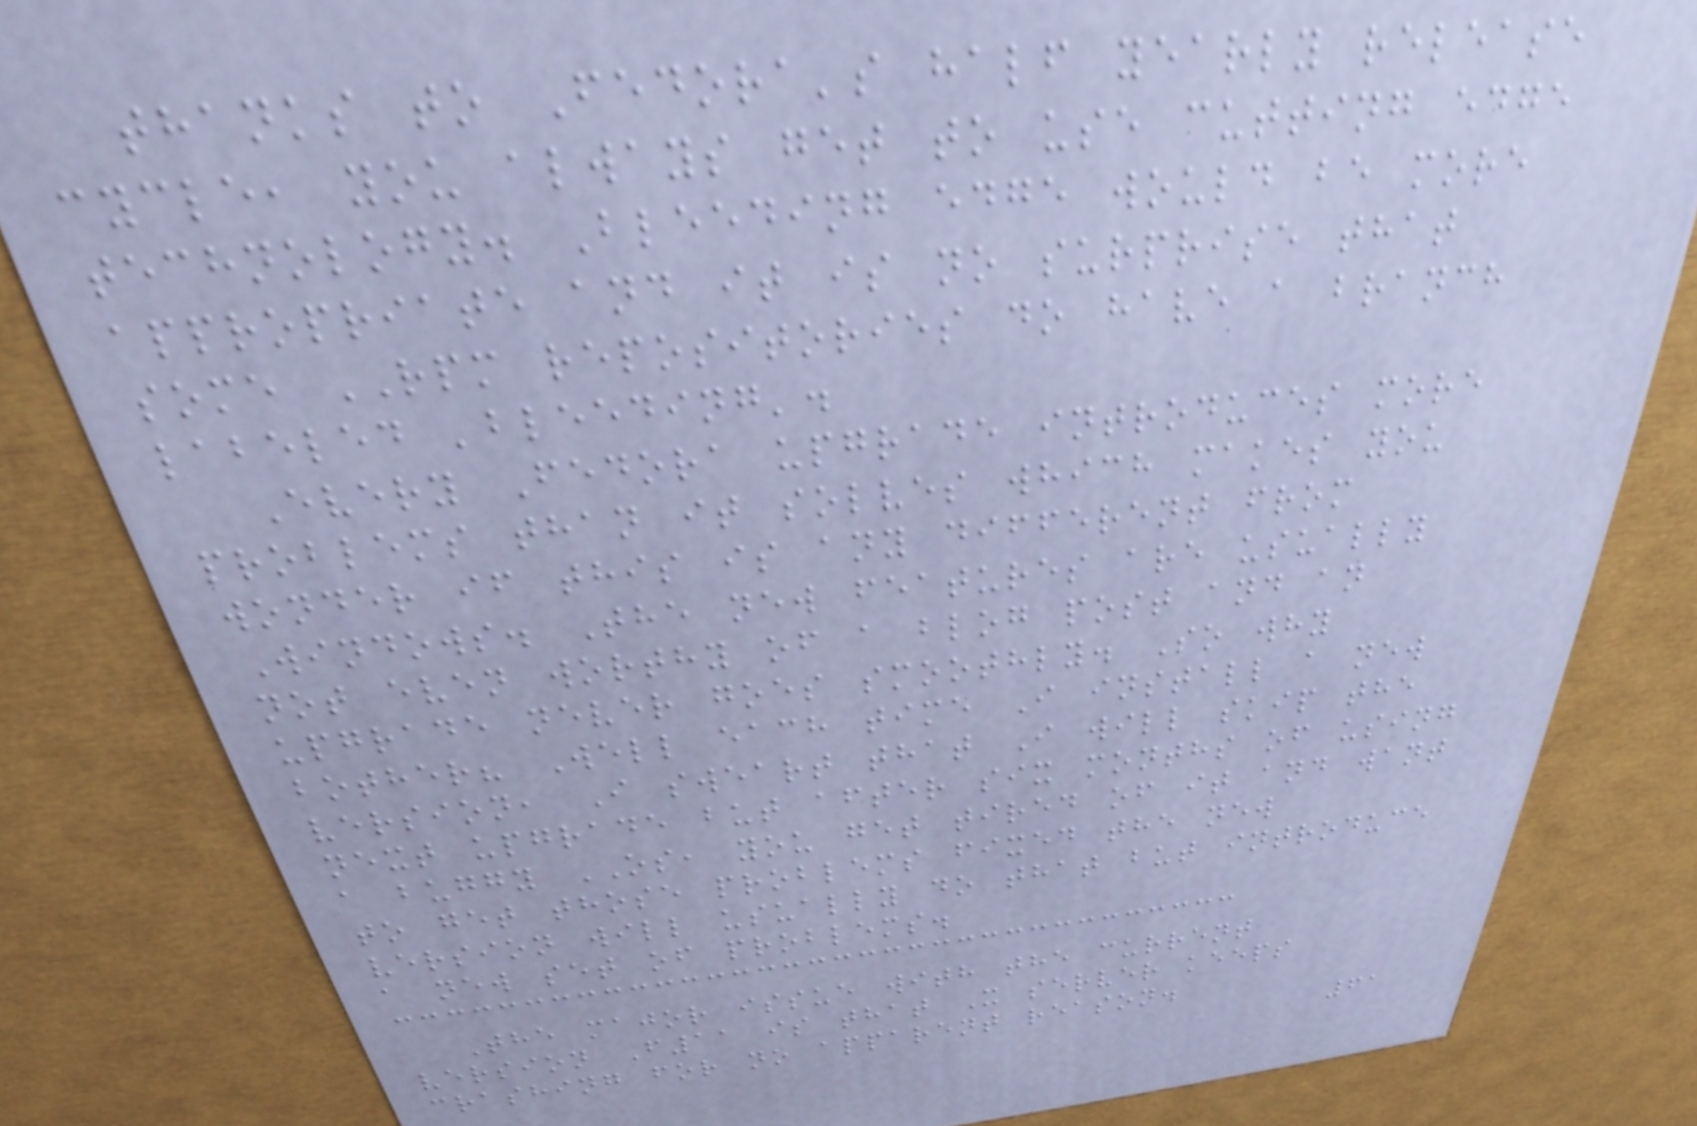thanks to Fedora's half yearly release
cycle, you always get to use cutting edge
technology. Bleeding edge would be more
appropriate and it is no surprise that
some RPM repositories do have a branch
labeled 'bleeding'.
Every Fedora upgrade introduces more
problems than it solves which makes you
wonder if this is any different from
Windows. The new features are usually
not even worthy of a blog post and an
upgrade never goes smoothly. So why
bother? Well each time I install a new
version, I sweart that I will skip the
next upgrade but after six months of using
a buggy OS, you get tired of it and want
to get those problems fixed the new
version will usually do that but introduce
a new set of problems.
The major issue with the current
version F11 is that X server keeps
crashing for no apparent reason.
61
